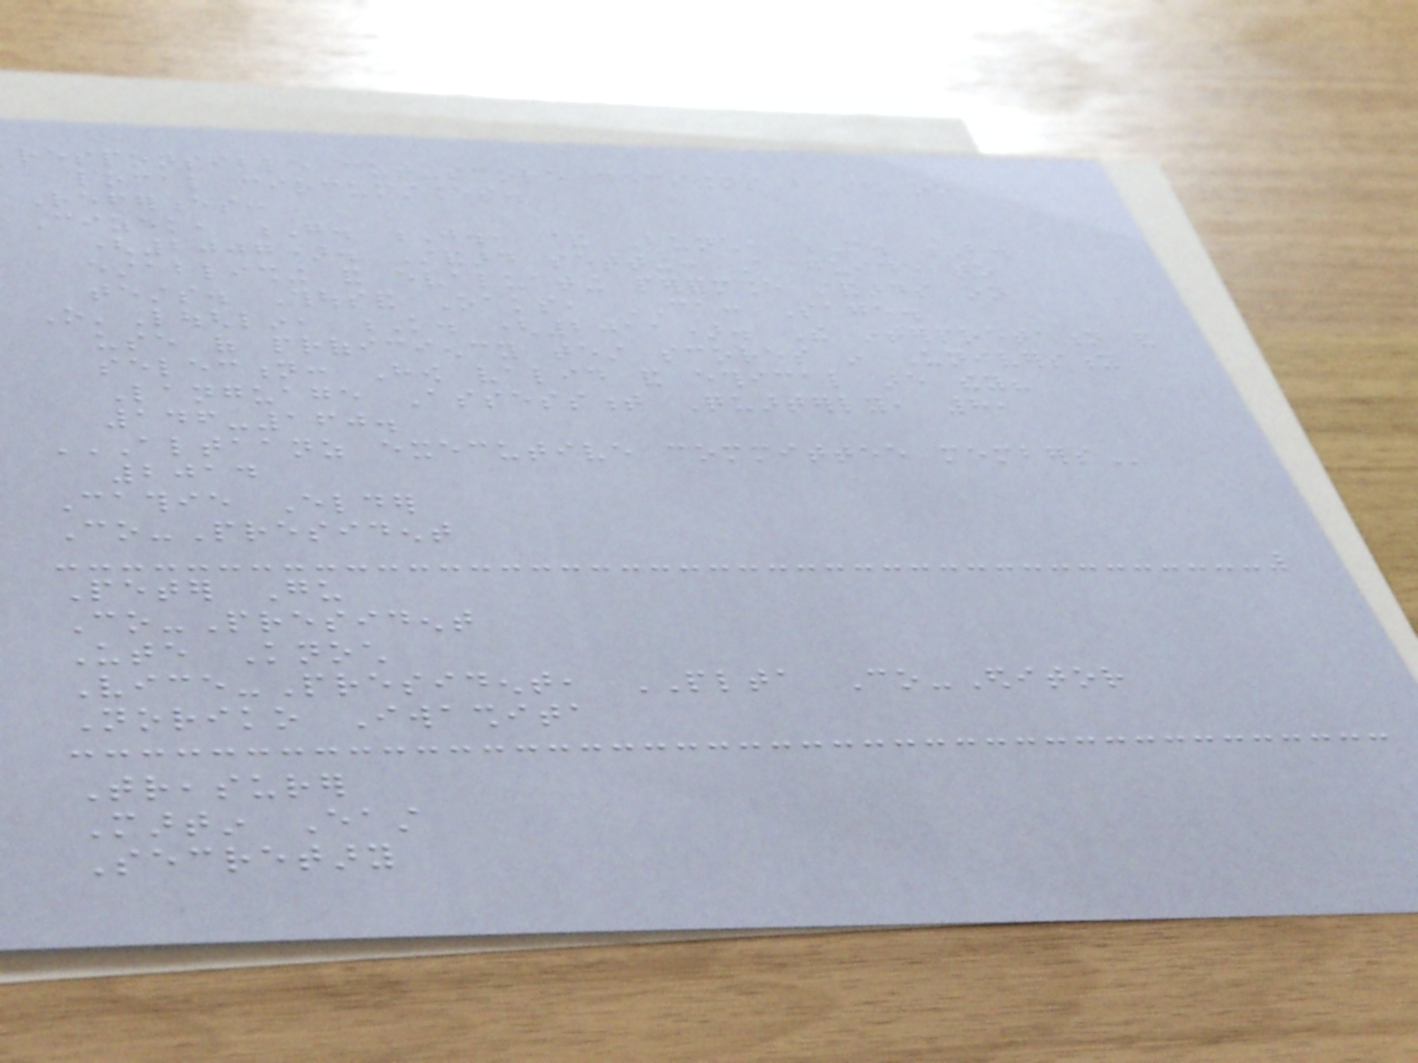responsible cut-score decisions based on
local circumstances.
References:
Cizek, G. J., & Bunch, M. B.
(2007). Standard setting: A guide to
establishing and evaluating performance standards on
tests. Thousand Oaks, CA: Sage.
O'Loughlin, K. (2011). The interpretation and
use of proficiency test scores in University
selection: How valid and ethical are they?
Language Assessment Quarterly, 8,
146-160.
ALTAANZ EXECUTIVE COMMITTEE MEMBERS
2014
Cathie Elder
Co-President
Peter Gu
Co-President
Ute Knoch
Vice-President, PLTA Co-Editor
Noriko Iwashita
Treasurer
Martin East
Secretary
